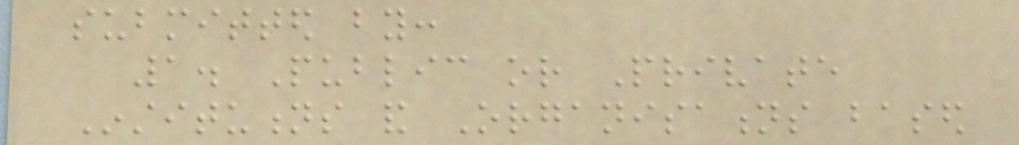submitted by:
1. Public or Private
Institutions and Organisations based
